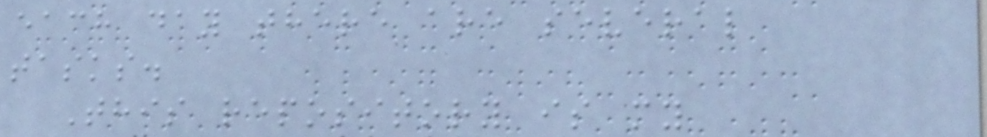each day there are several
tasks.
This repository is my
